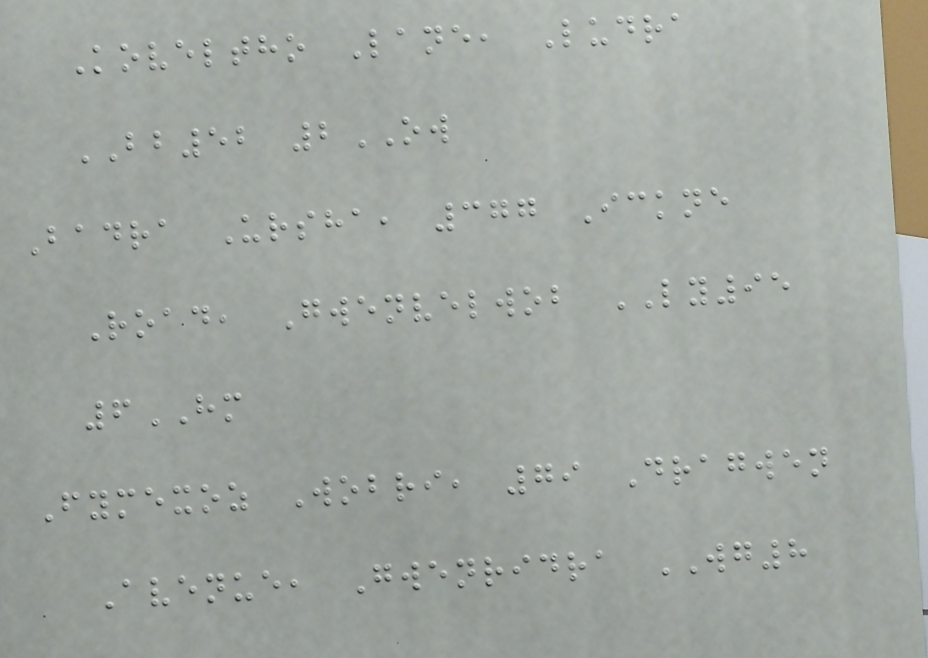Koveltho Lane, Ludra
BB52 2OW
Badra Ursha, 377 Ickne
Road, Gwenvelwob LY95
6HM
Fymexoz Wobri, 79 Dragwen
Avenue, Gwenridra WG8
